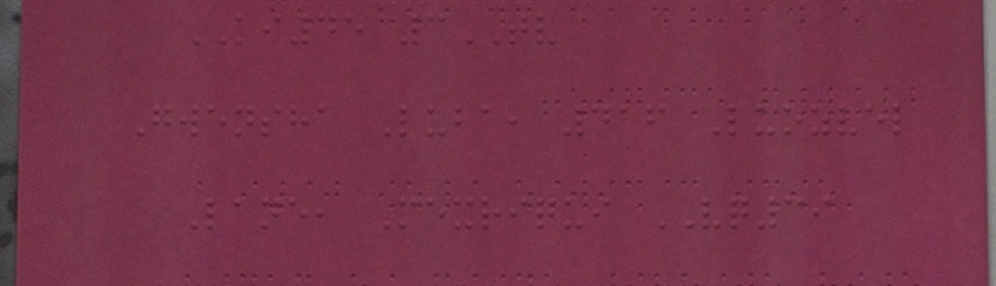KI45 3TV
Gwensha Luba, 416 Luozvel
Lane, Mexriqui VQ39
